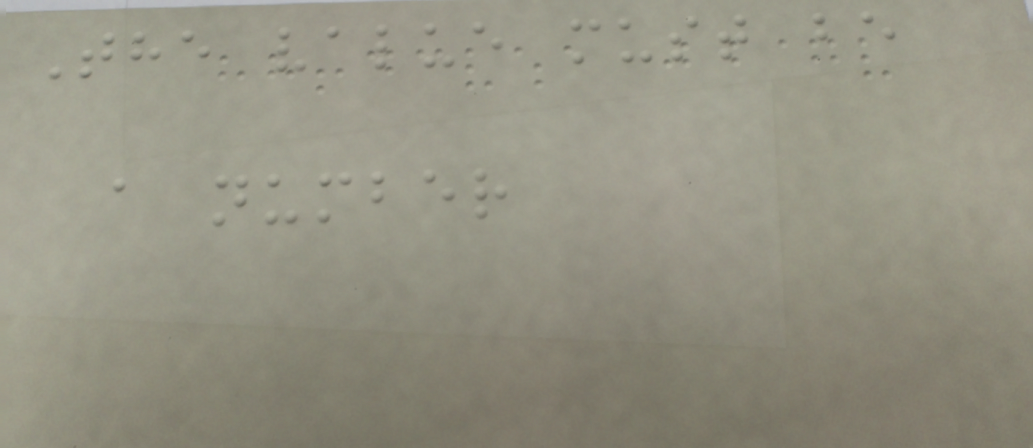The value must be
a number
